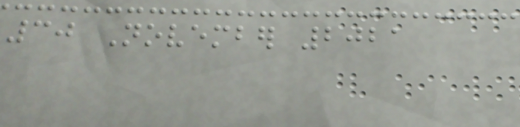30 November 2021
